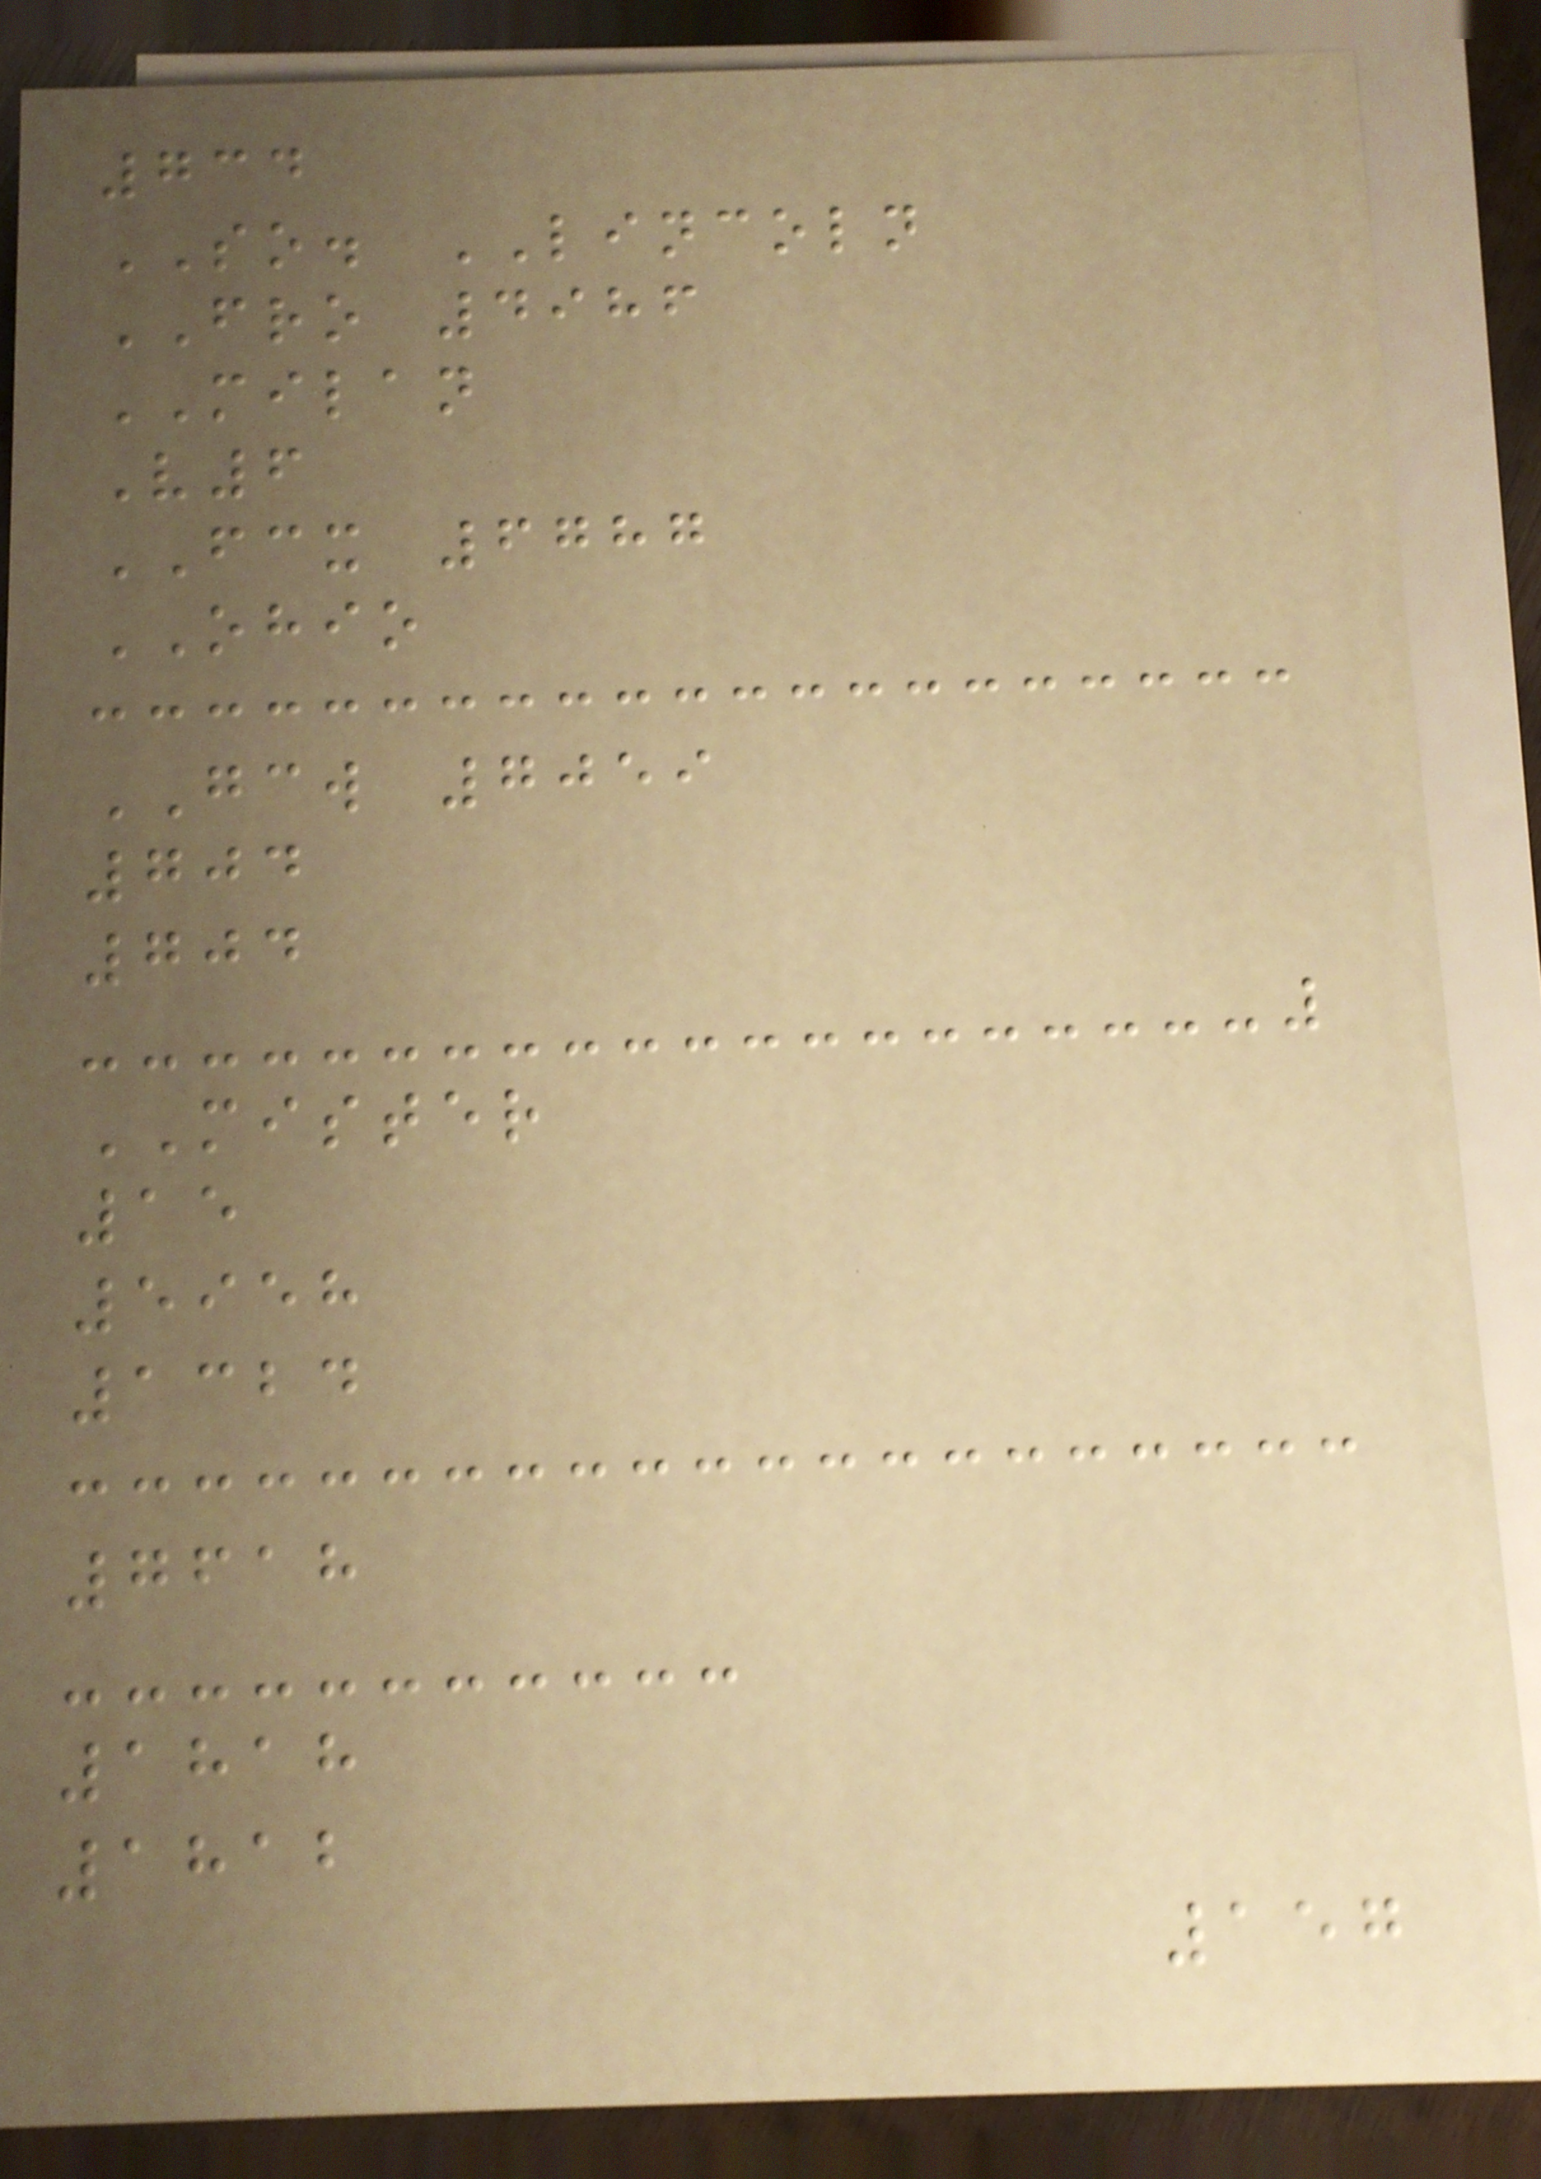734
SO. LINCOLN
FRO 4986
MILAN
V6
FCX 6787
OHIO
GCW 7059
704
704
MISTER
15
5958
1324
7618
1818
1812
157
